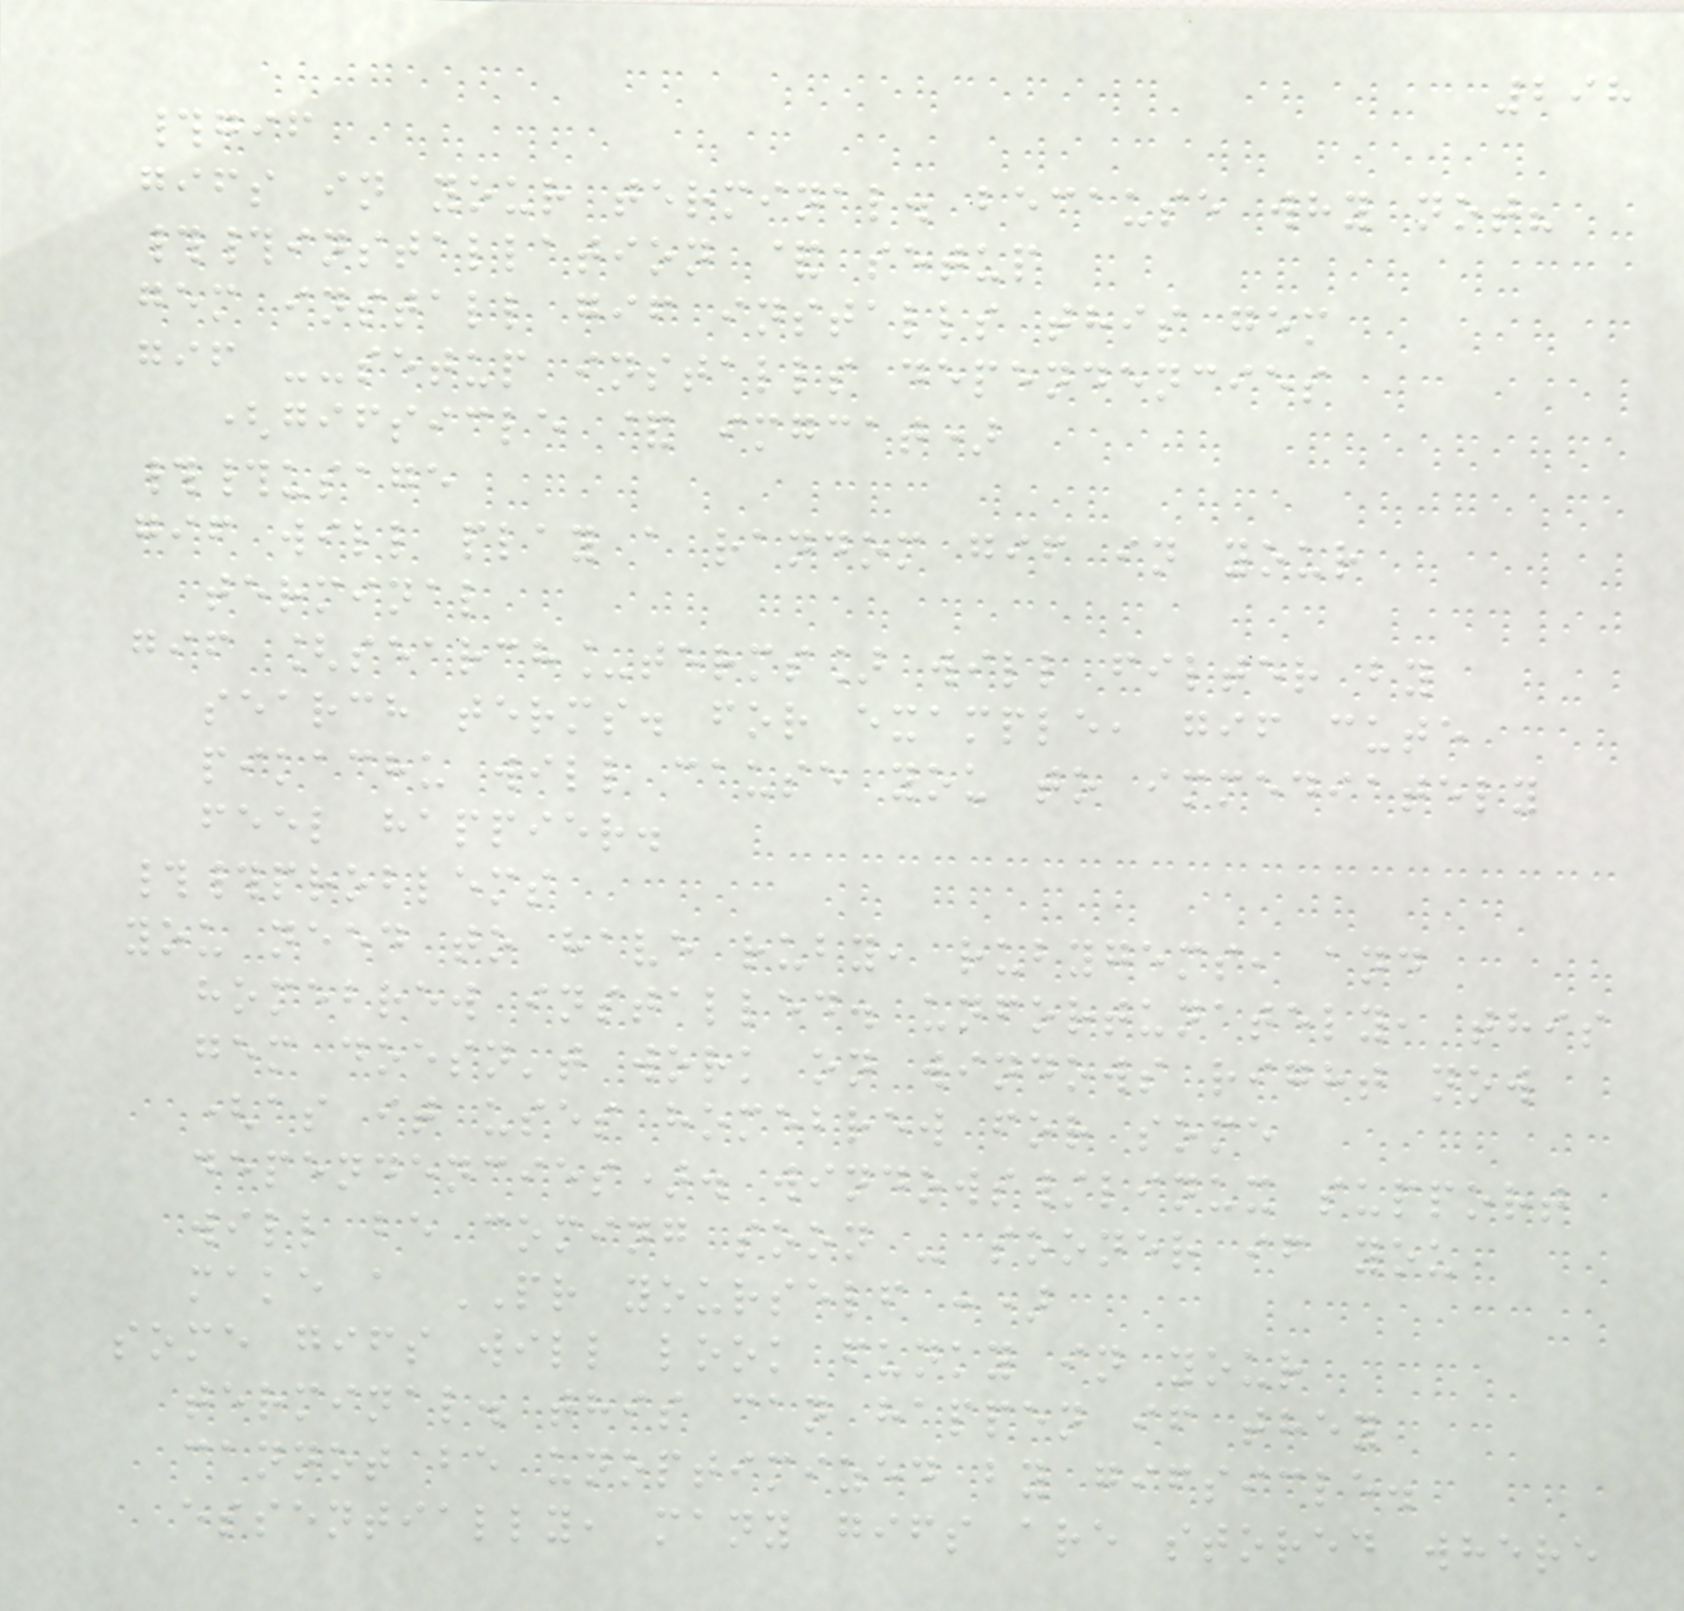298
#gif
gifs in your terminal. because why not?
##installation & setup
gem install gif installs this gem
gif --setup installs dependencies
(gifsicle & imgcat)
##usage
gif will play a random gif in your
terminal
gif [search_terms] will filter by
search terms. for example, gif cute
pikachu will cause you to immediately
feel happier.
##problems
you need to have ruby, rubygems, and
homebrew installed. unfortunately, this
gem doesn't work on windows right now
(as it uses homebrew for some
dependencies). windows/linux support
will be coming soon - sooner if you
make a PR yourself :)
some gifs will look funky in your
terminal. this can happen if they
cannot be unoptimized by gifsicle.
essentially, many gifs are stored where
